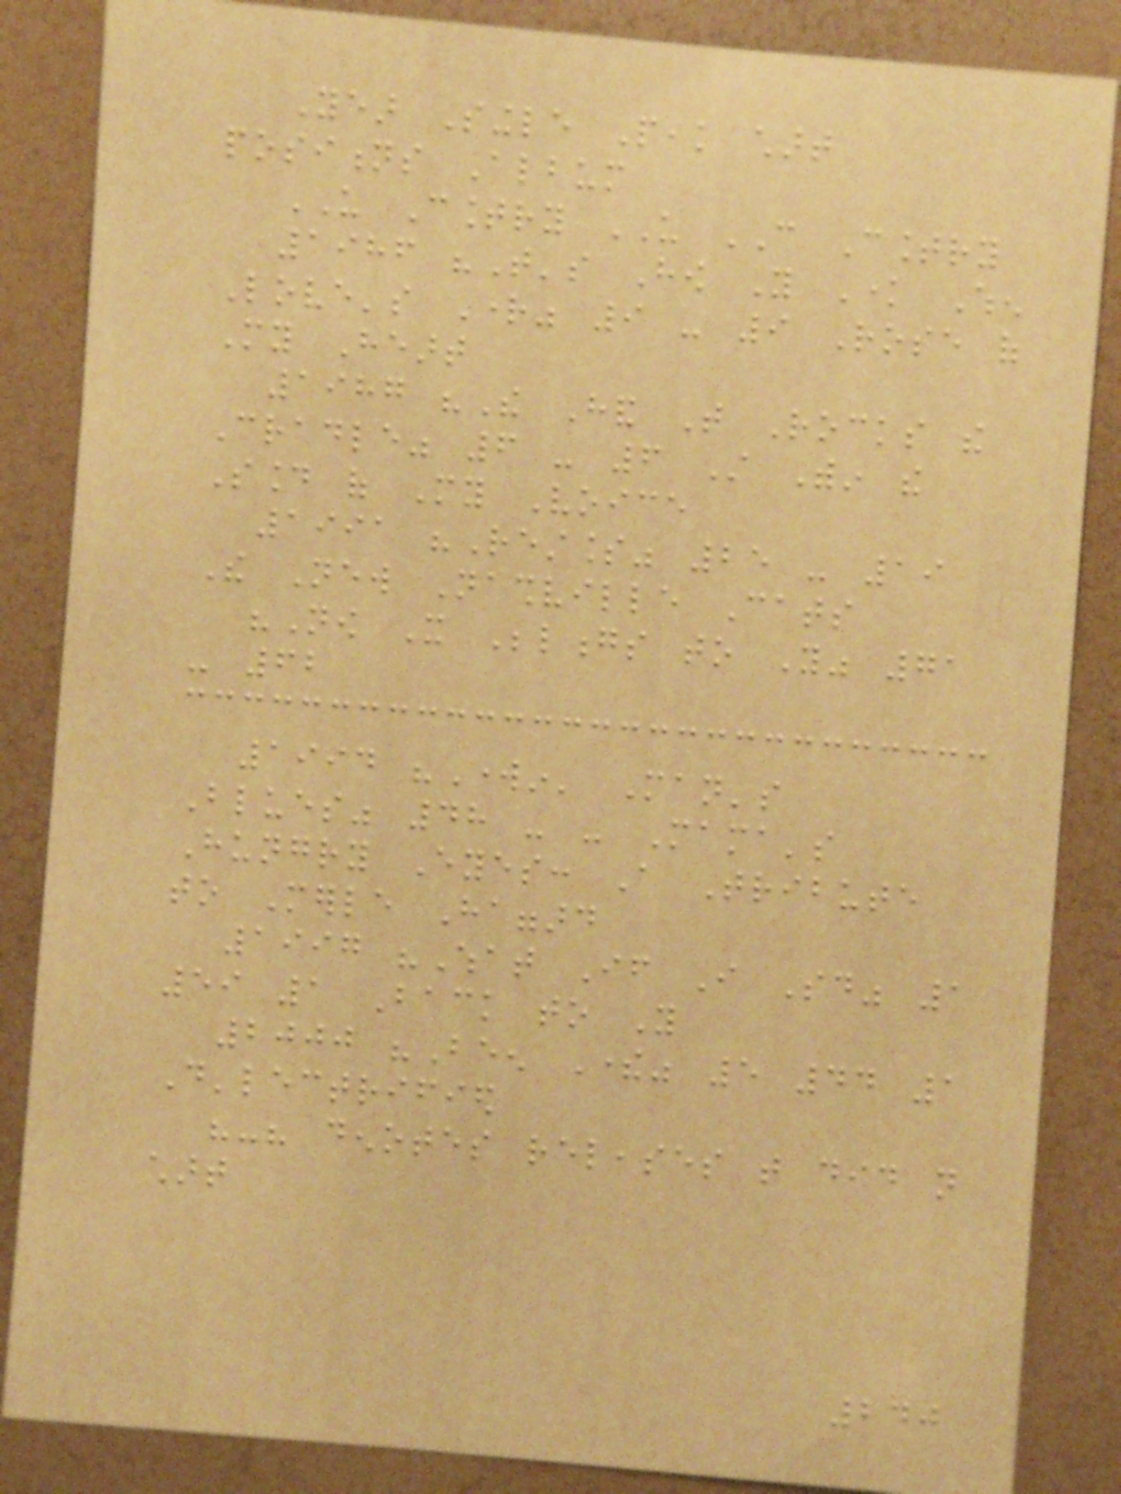Year Single Peak chart
positions Album
US Country US CAN Country
1986 "That's How You Know When
Love's Right" 9 - 9 Rose of
My Heart
1987 "The Hand That Rocks the
Cradle" 6 - 6 Still Within the
Sound of My Voice
1991 "Restless" 25 - 19
The New Nashville Cats
"Now It Belongs to You" 71
- 62
1994 "Workin' Man's
Blues" 48 - - Mama's
Hungry Eyes: A Tribute
to Merle Haggard
1997 "What If I Said" 1
59 1 Back to You
2000 "Been There" 5 44 1
D'lectrified
"-" denotes releases that did not
chart
240
